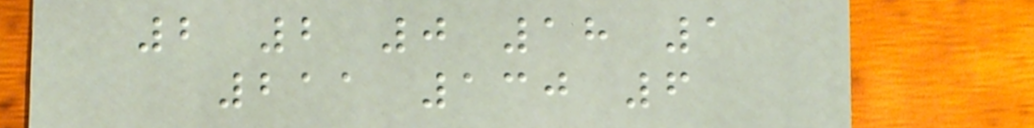2 2 0 18 1
211 130 6
